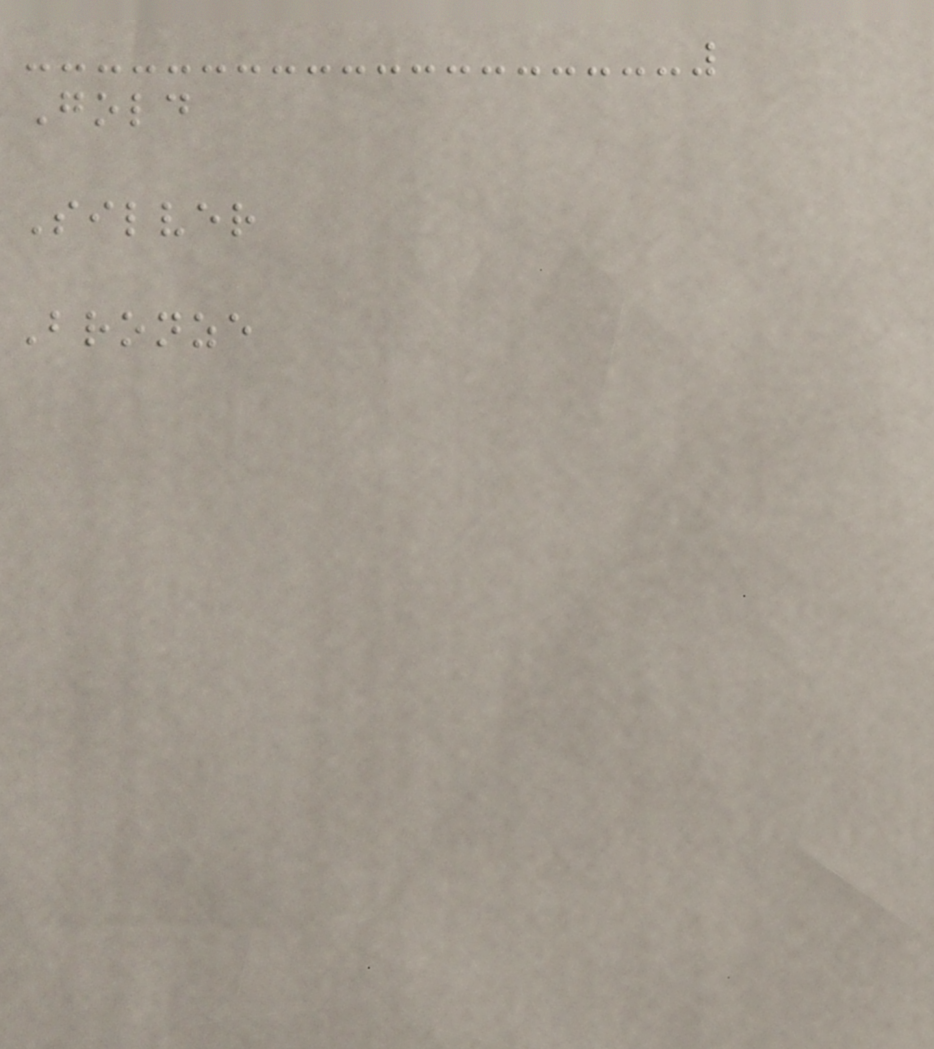Gold
Silver
Bronze
